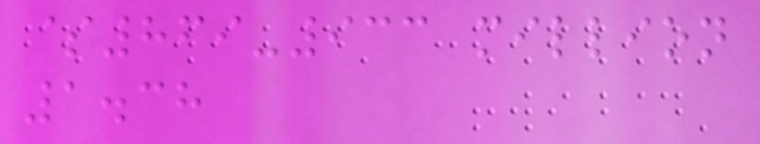$869-933 million
1.38
